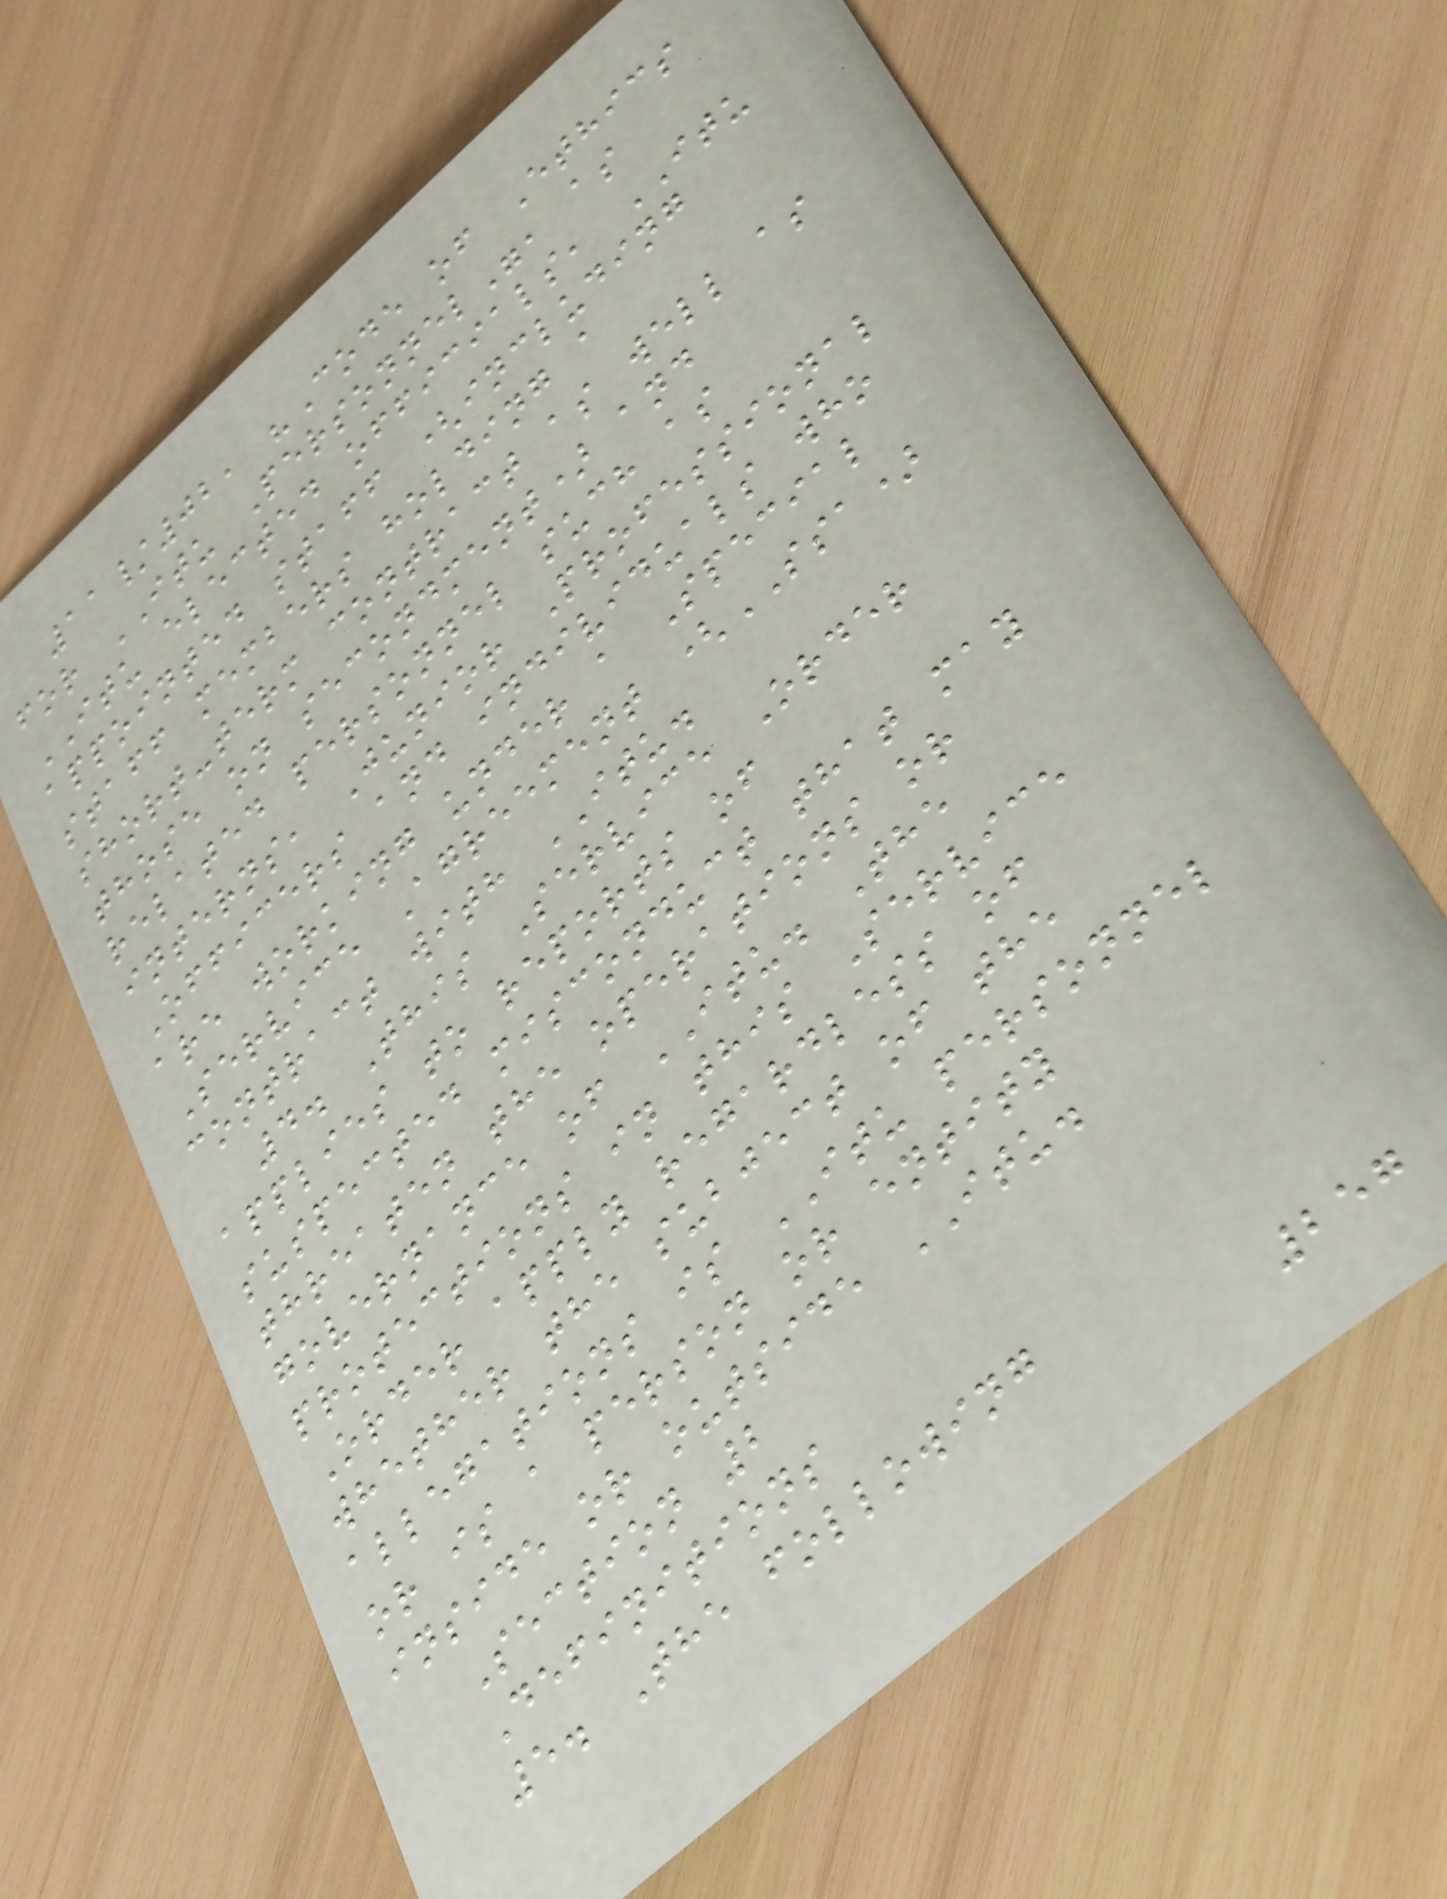11/02, "Code of Ethics
for ITU Personnel", as
ITU elected officials, ITU
appointed staff (including
staff members holding a
short-term contract as well as
those on secondment) and
related personnel such as
interns, Junior Professional
Officers and individuals who
are working under a Special
Service Agreement (SSA)
contract with ITU.
4. This Service Order
applies to reports of
suspected misconduct that may
threaten the operations or
governance of ITU. The
protections in this Service
Order apply regardless of
whether the subject of the
allegations is ITU personnel
or is a person or entity
inside or outside ITU.
Section 2
Definitions
5. The following
257
